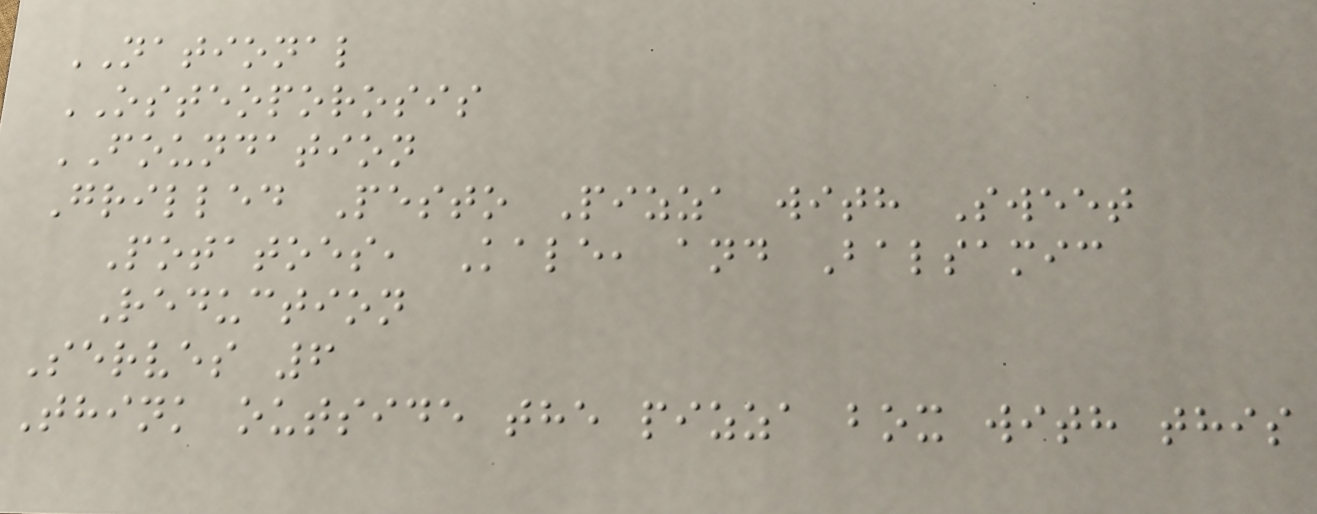NATIONAL
OSTEOPOROSIS
FOUNDATION
Grilled Pesto Pizza with Sweet
Potatoes, Kale, and Balsamic
Reduction
Serves 6
Think outside the pizza box with this
